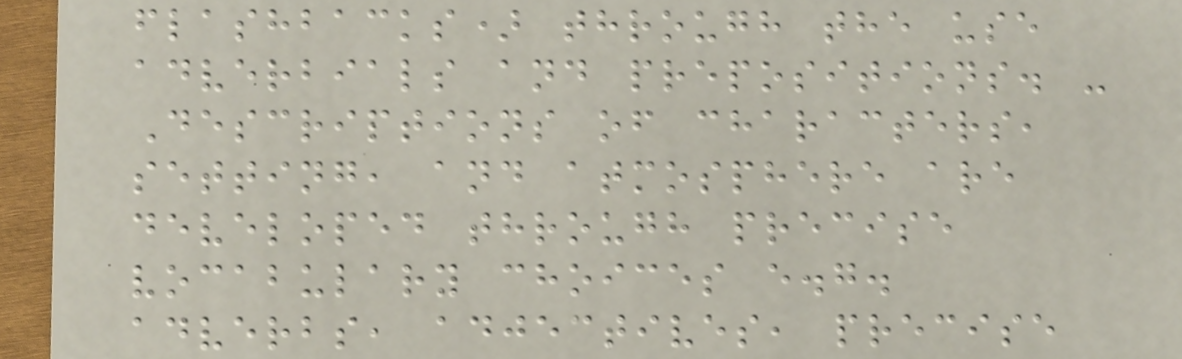flashbacks) through the use
adverbials and prepositions. -
Descriptions of characters,
setting, and atmosphere are
developed through precise
vocabulary choices e.g.
adverbs, adjectives, precise
